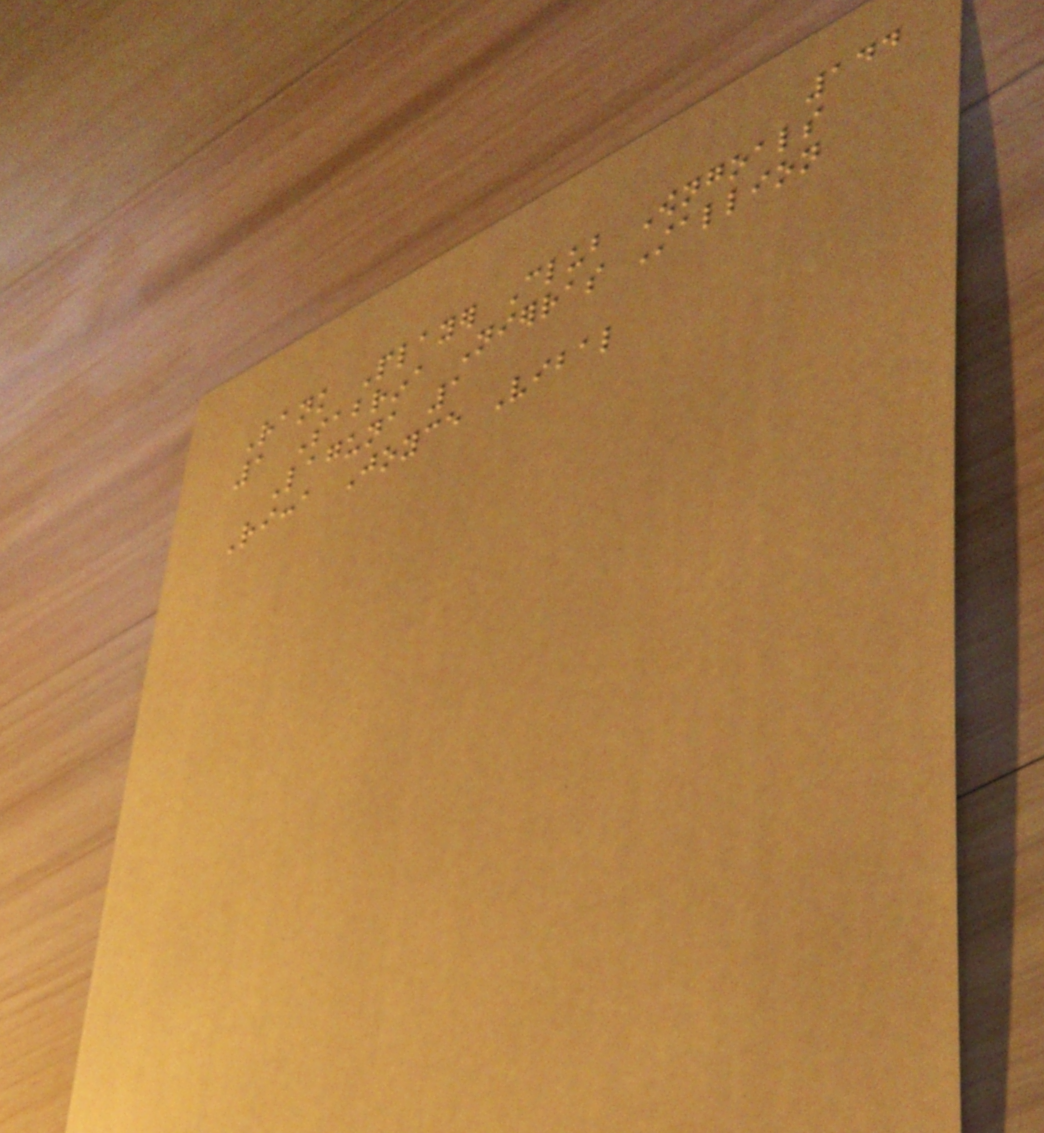144
Rank Player Club Owngoals
1 Sabrina Nierras Stallion
Laguna 1
Ricca Joyce Vibal
